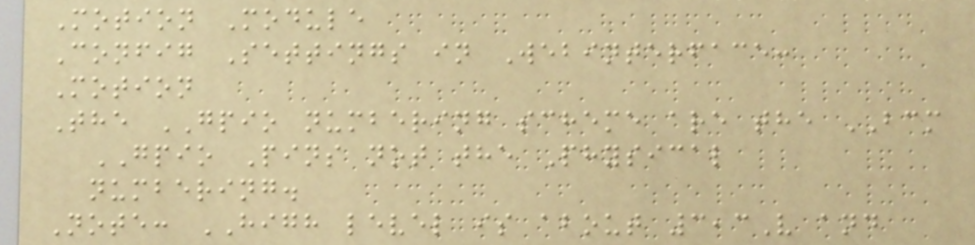Motion Module
Config Settings in Webinterface:
Motion
The GPIO numbering scheme are the BCM
GPIO Pins not the Physical
numbering.
Note: HIGH level is about 3,3V and
